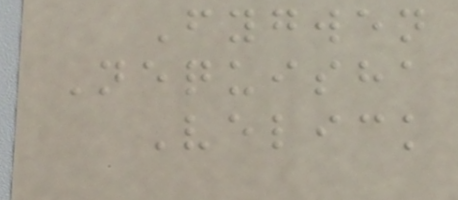Fygwen
Nequisha
Velick
